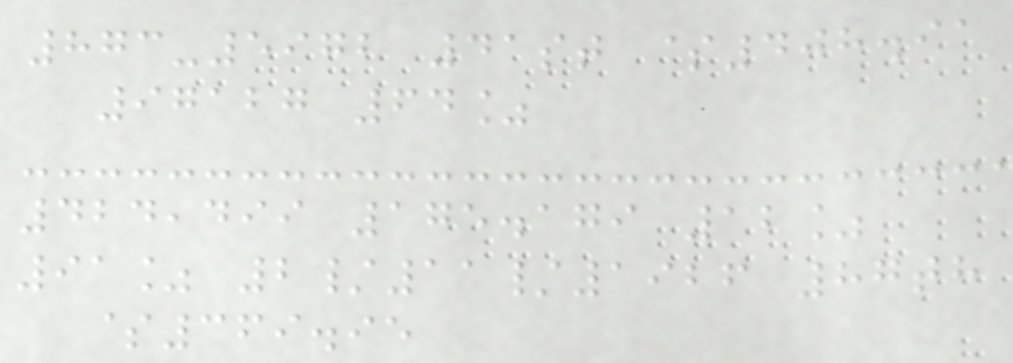873-5972 41st $408.91
97127 64%
424,499 175.179 12%
91% 2/11/1926 87th
$369.95
